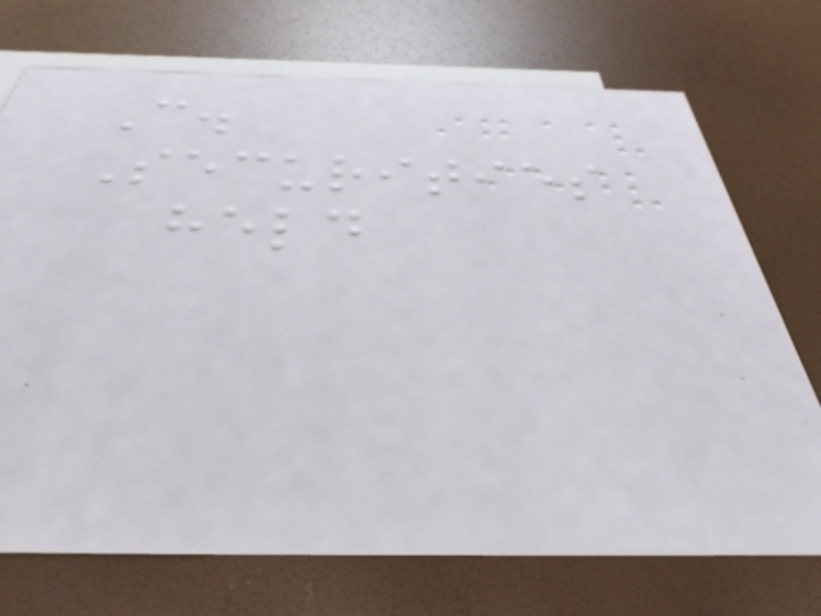C.
Securities
held
